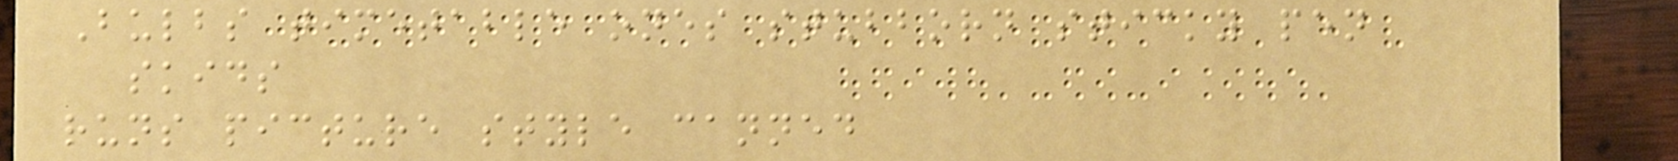Bulbs timetable ones stubborn sticky pen
skids
runs picture style canned
